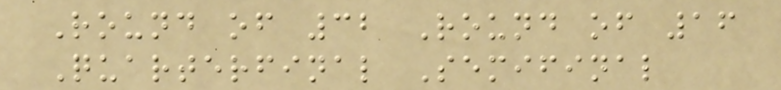Round of 32 Round of 16
Quarterfinal Semifinal
